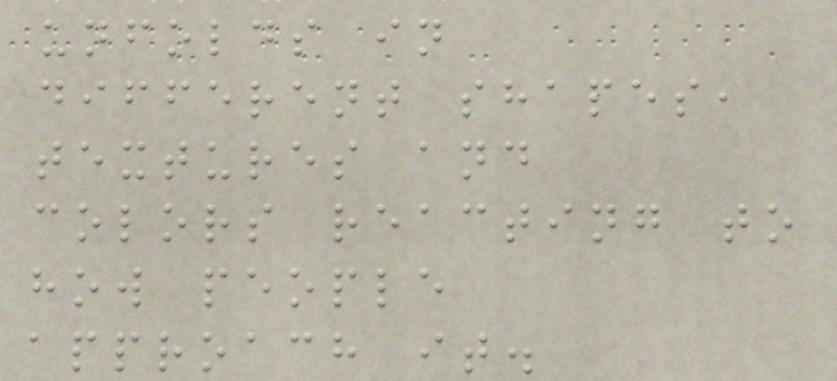unfolds in
different shapes,
textures and
colors reacting to
how people
approach it.
